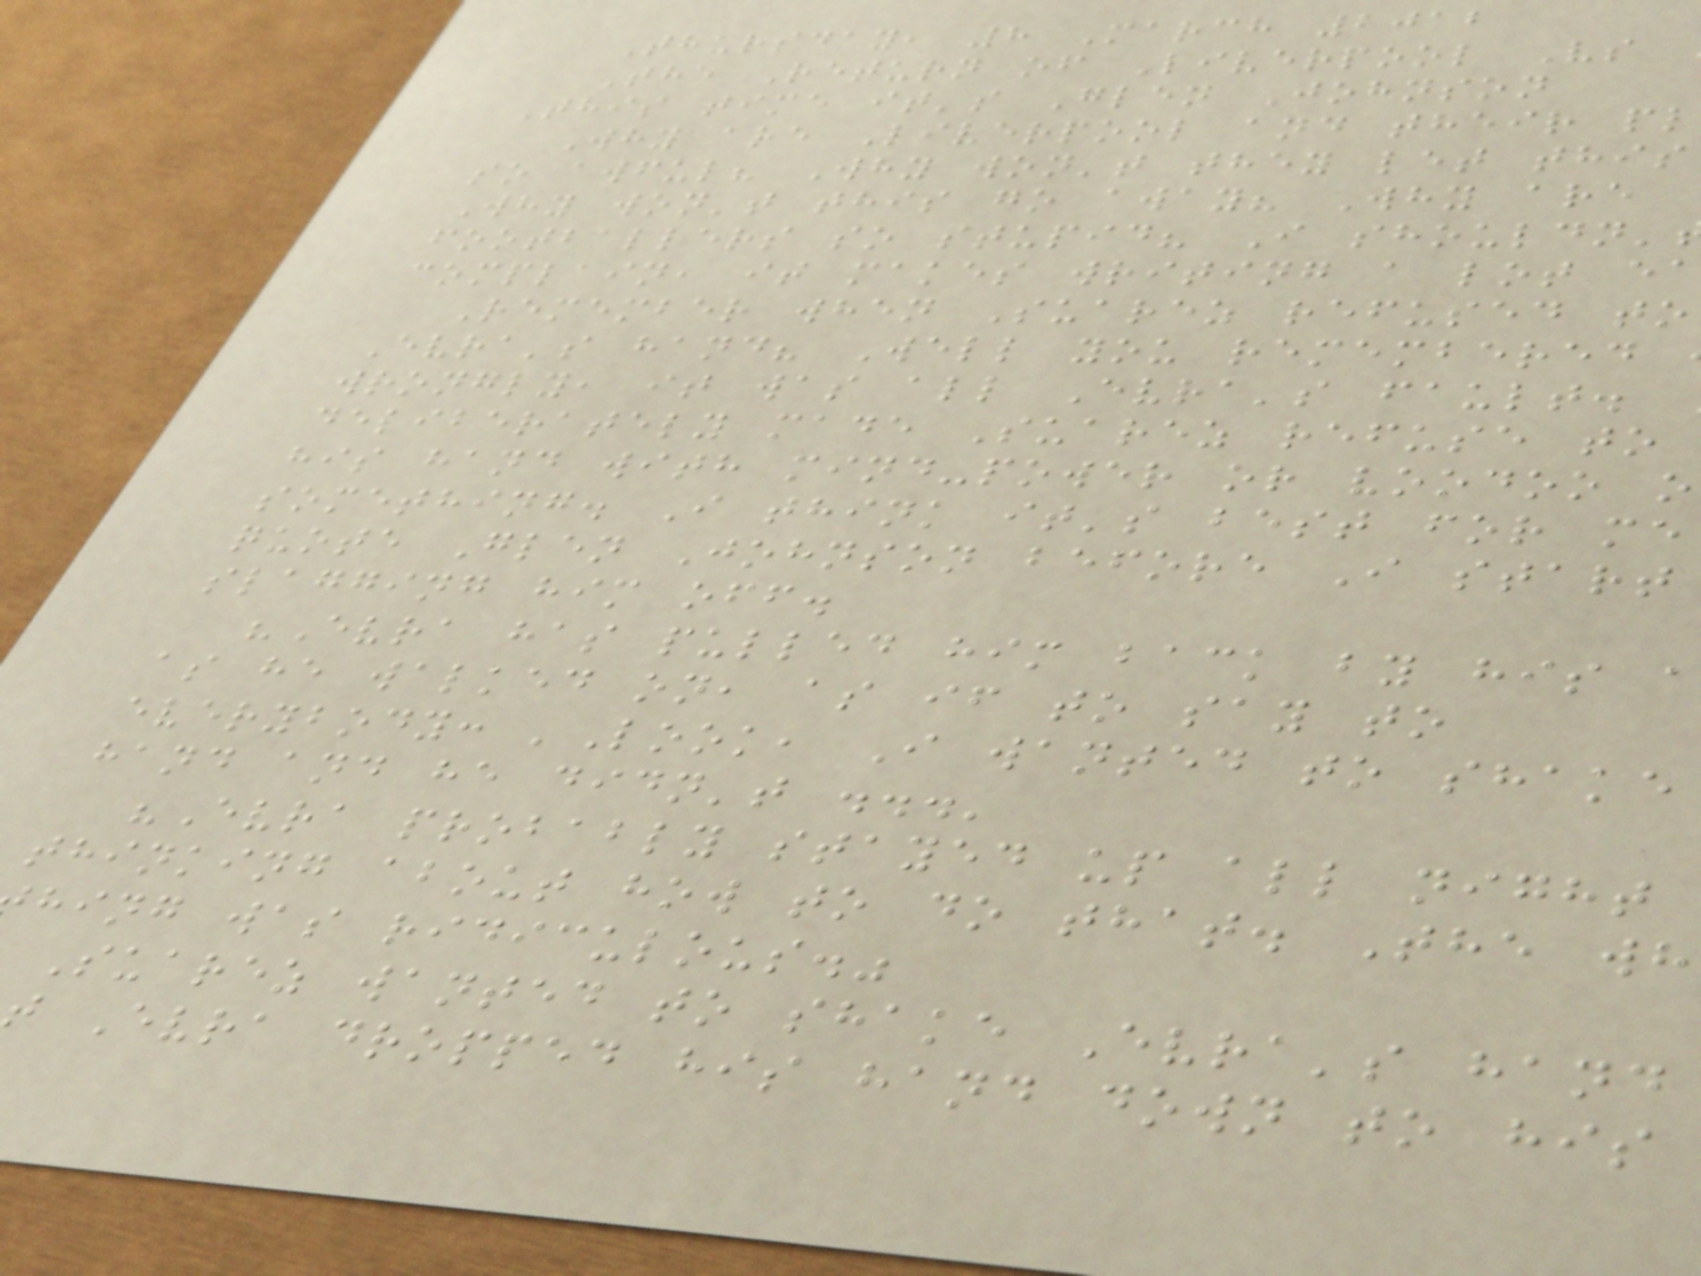Thursday, 8 March 2012
The Return of Liverpool Vs
This time it's Glen Johnson
Why are Liverpool and their pl
so awful? Why won't they let this
Why won't this go away? Why are
footballers so stupid? I shouldn'
complain, it makes writing a lot ea
Remember when Suarez refused to
Evra's hand? Well you remembered
wrongly, it was all Evra's fault.
deliberately made Suarez refuse to
his hand with mind-power or voodoo o
something. I think it's best for me
quote Glen Johnson before I start
slagging him off.
"Evra has pulled him back by his a
as he walked on, as if to say to
everybody: 'Look, I wanted to shake
hand and he didn't ...'
"Evra probably stayed up all night
thinking about how to do that. The wh
hing was ridiculous."
Suarez wanted to shake Evra's hand
t Evra dropped his hand down to his
